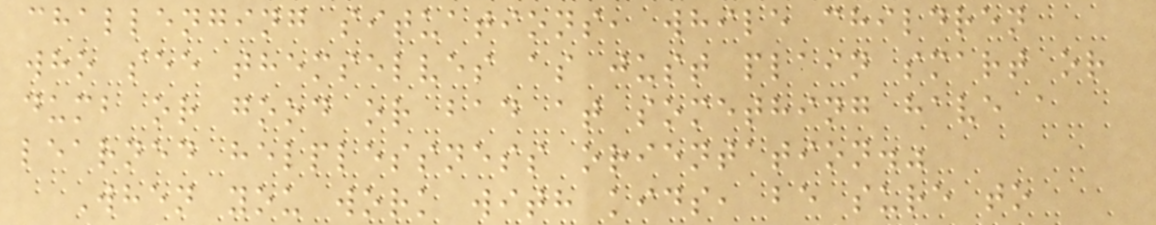challenging situations, while children
who see themselves as just plain smart or
dumb or good or bad at something have a
learned helplessness orientation."
When you work with kids, be sure to
